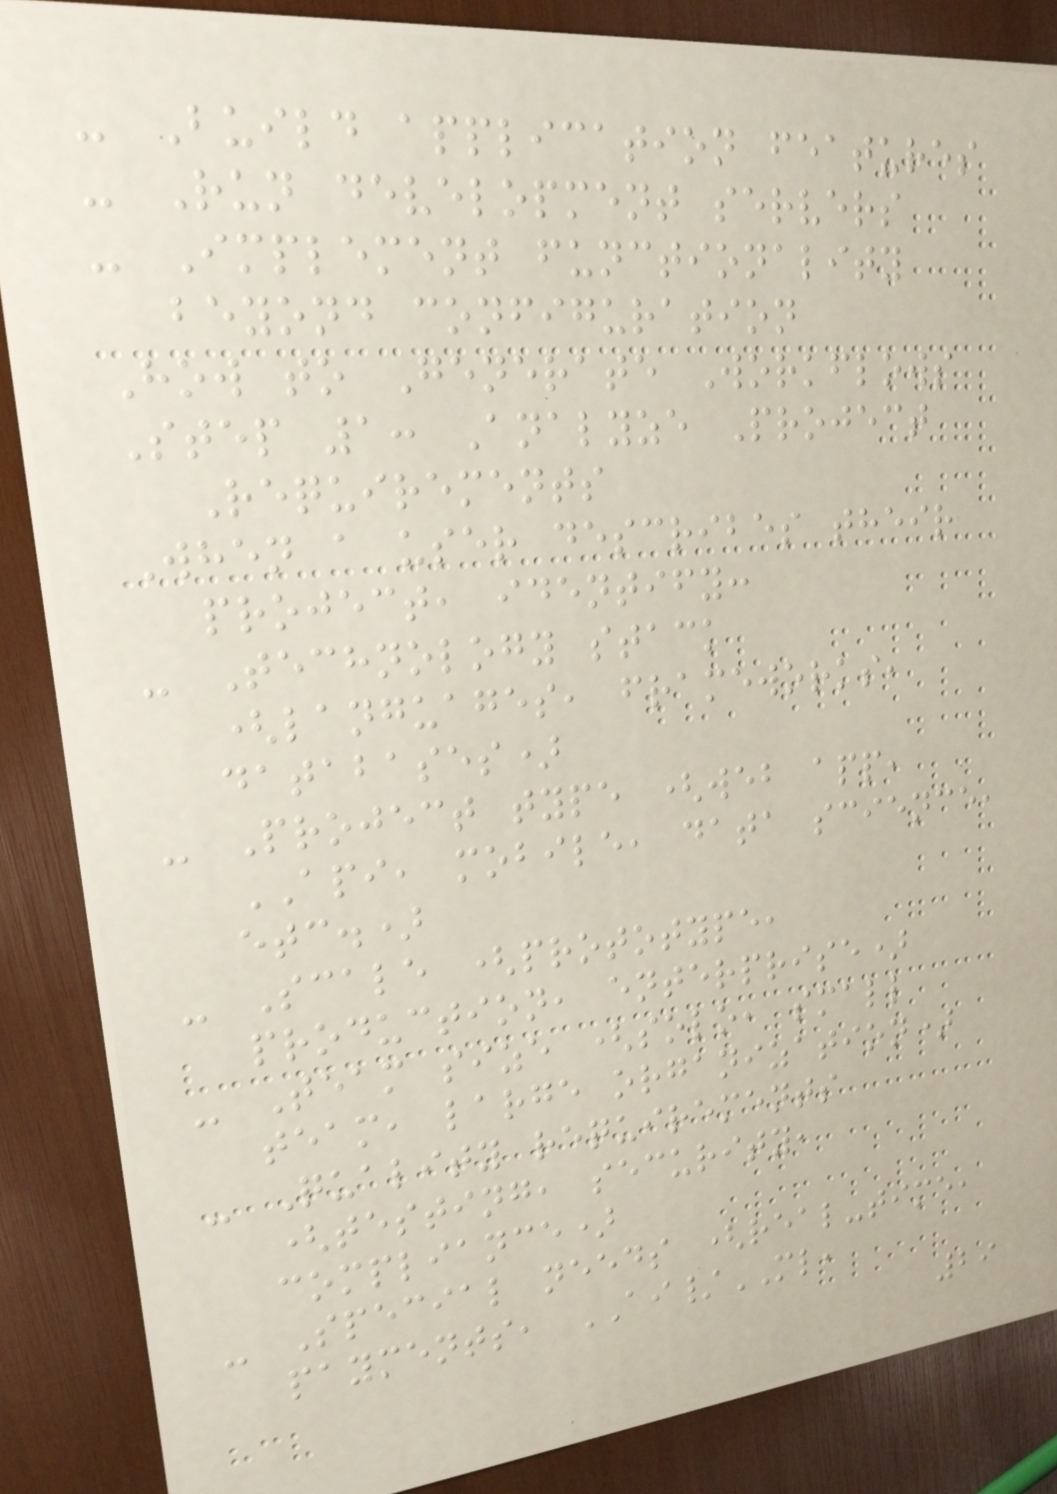- Build application features
- Run development servers
- Implement functionality
beyond configuration
How to Generate Workflows
Step 1: Analyze Project
Requirements
When a user describes their
project, identify:
- Technology stack
(languages, frameworks,
databases)
- Project type (web app,
API, mobile, data science,
etc.)
- Scale (prototype,
production, enterprise)
- Team size (solo, small
team, large organization)
- Quality requirements
(testing, security,
compliance)
- Special needs (real-time,
payments, AI/ML,
29
